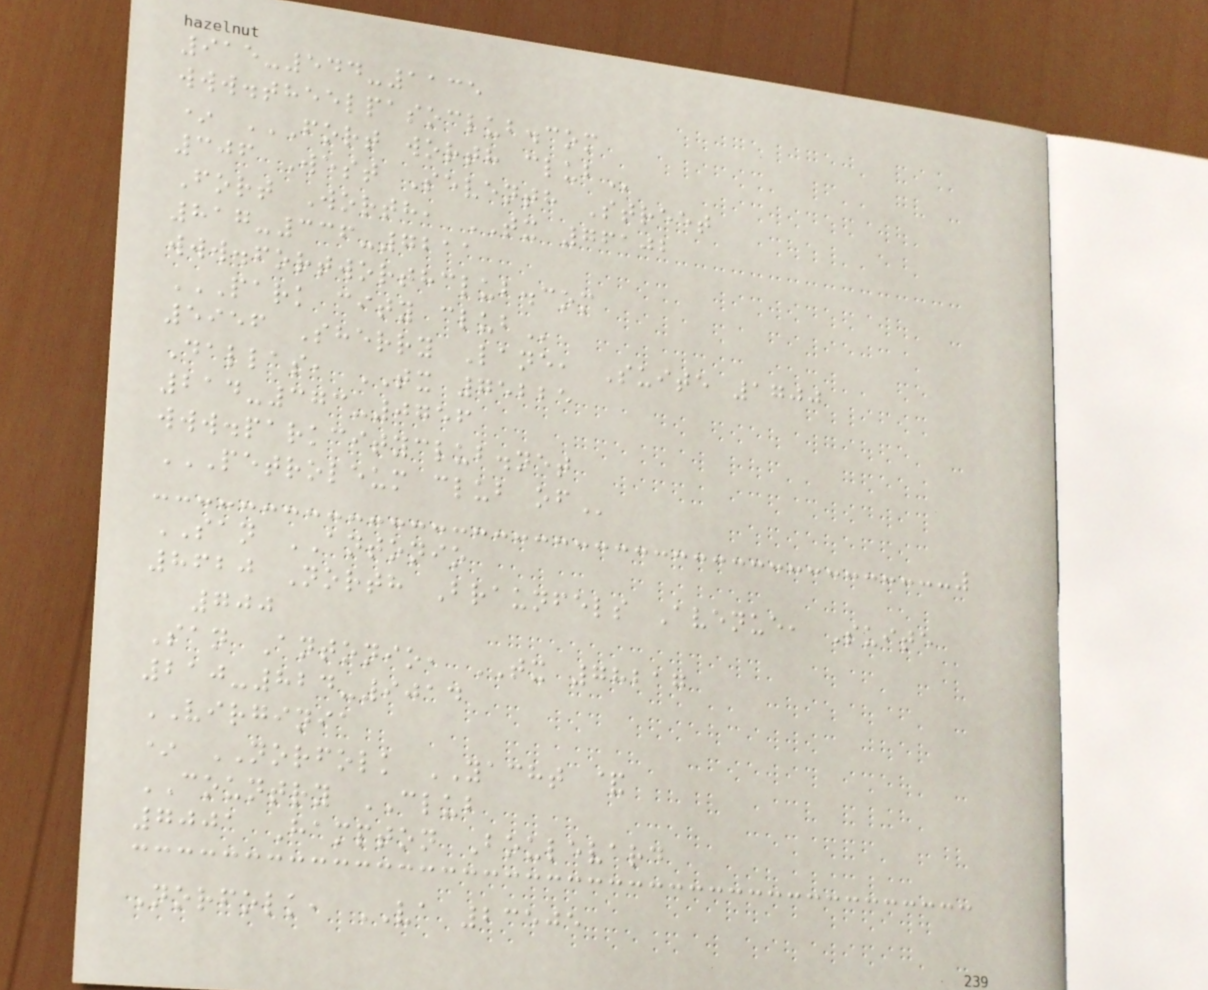915-544-1135
www.theelpasoclub.com
* FORT WORTH CLUB
306 West Seventh Street
Fort Worth, TX 76102
817-336-7211
www.fortworthclub.com
PARK CITY CLUB
5956 Sherry Lane, Suite 1700
Dallas, TX 75225
214-373-0756
www.parkcityclub.net
PETROLEUM CLUB OF
SAN ANTONIO
8620 North Braunfels Avenue, Suite
700
San Antonio, TX 78217
210-824-9014
VIRGINIA
* NORFOLK YACHT &
COUNTRY CLUB
7001 Hampton Boulevard
Norfolk, VA 23505
